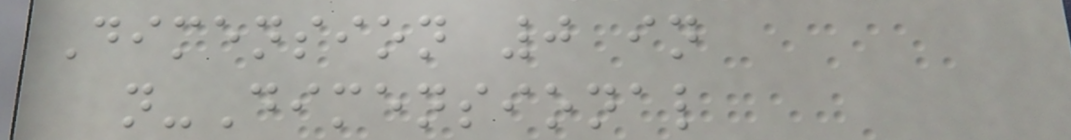Dimension 0 in
n-Dimensional
